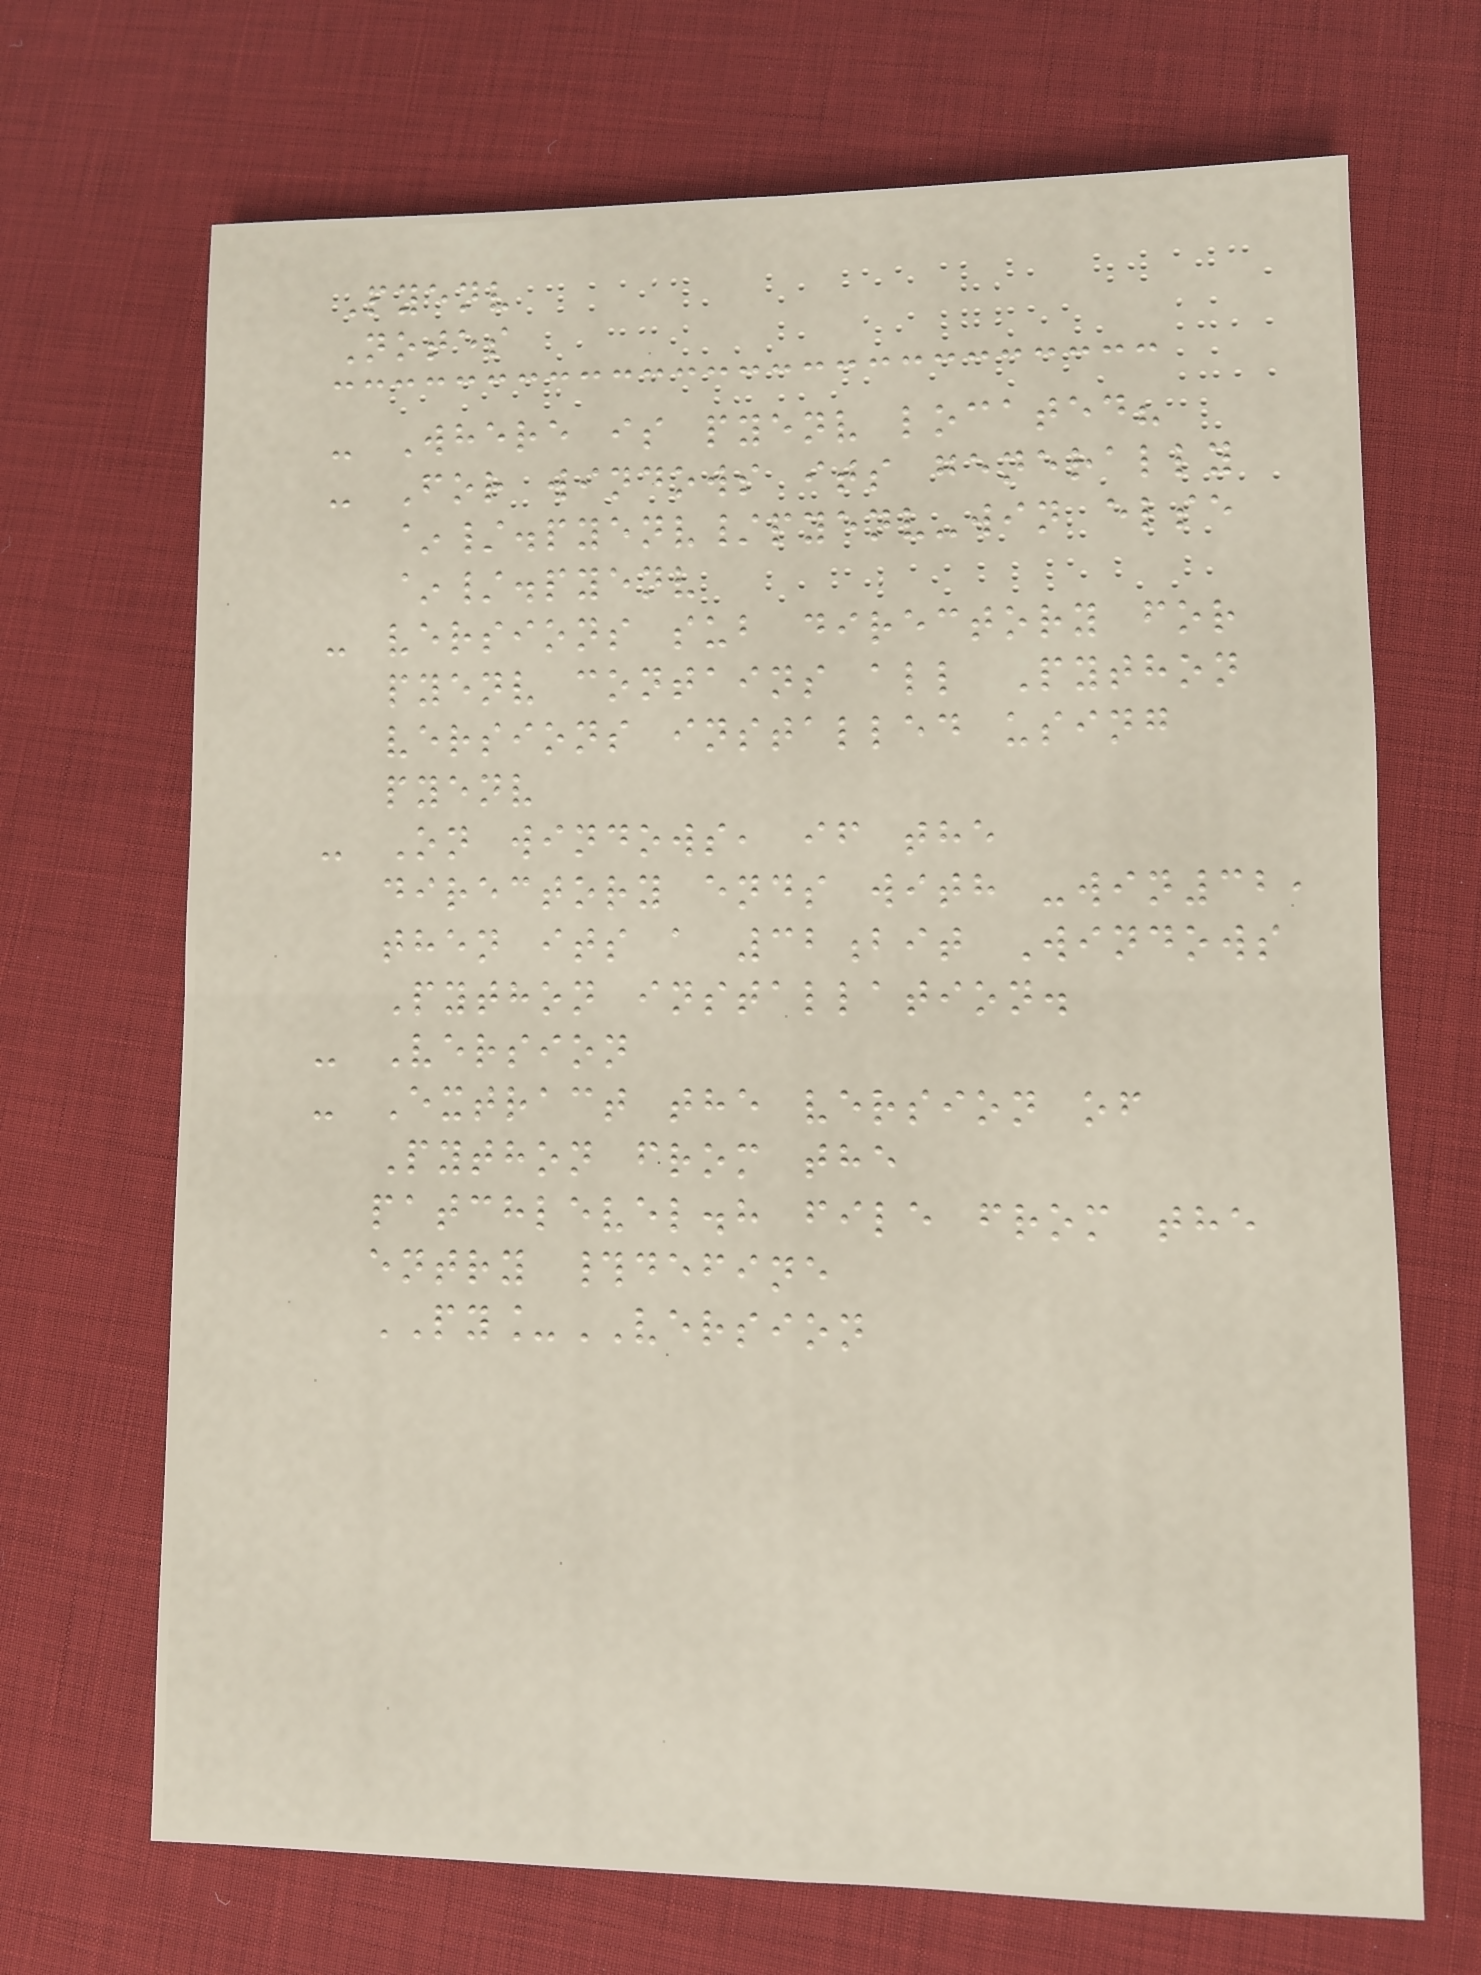Pyenv
Notes
- Where is pyenv located?
- For windows its generally
~/.pyenv/pyenv-win else
~/.pyenv
- versions sub directory for
pyenv contains all Python
versions installed using
pyenv
- On windows, if the
directory ends with -win32,
then its a 32bit Windows
Python installation.
- Version
- Extract the version of
Python from the
patchlevel.h file from the
entry #define
PY_VERSION
